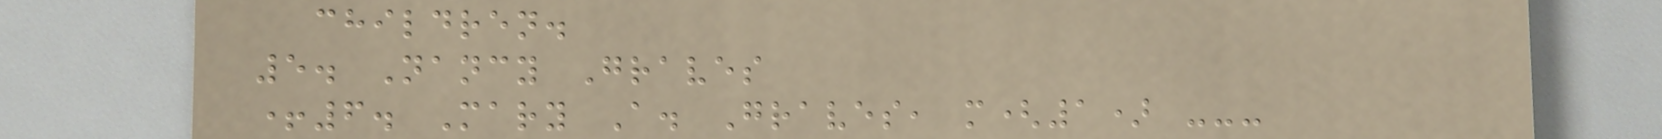children.
5. Nancy Graves
+6. Mary A. Graves, m(1) ---
